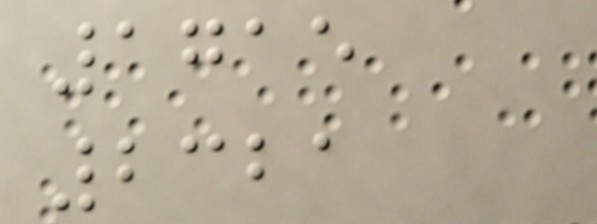1715
2321
